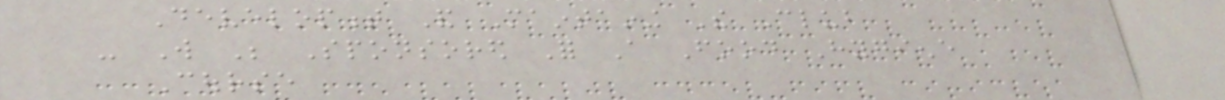Development And Maintaining The Club
- Will Be Sponsored For A Food Hygiene
Course
